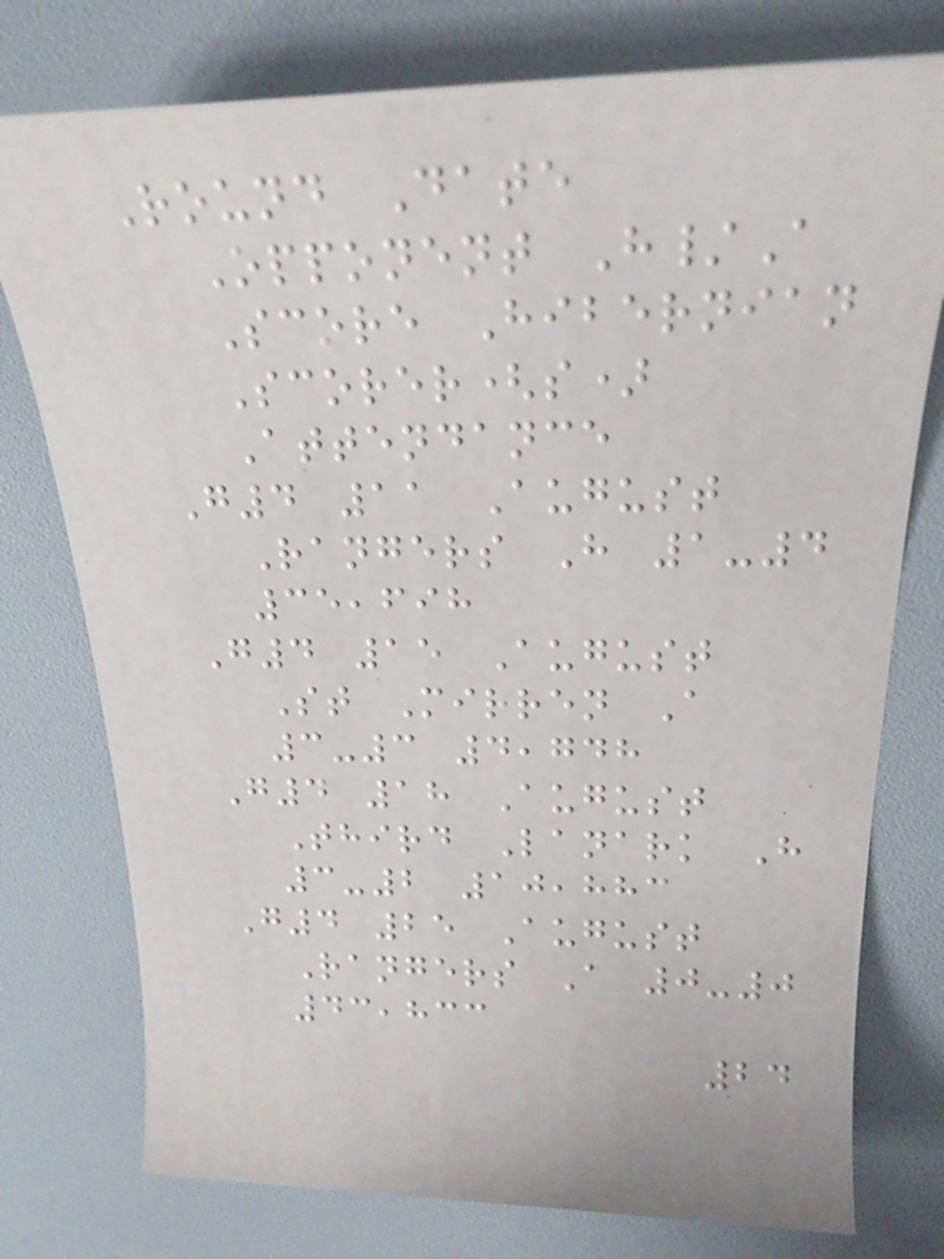Round Date
Opponent H/A
Score Hibernian
Scorer(s)
Attendance
G4 11 August
Rangers H 1-4
35,698
G4 15 August
St Mirren A
3-3 4,748
G4 18 August
Third Lanark H
3-2 10,883
G4 25 August
Rangers A 0-0
43,833
24
